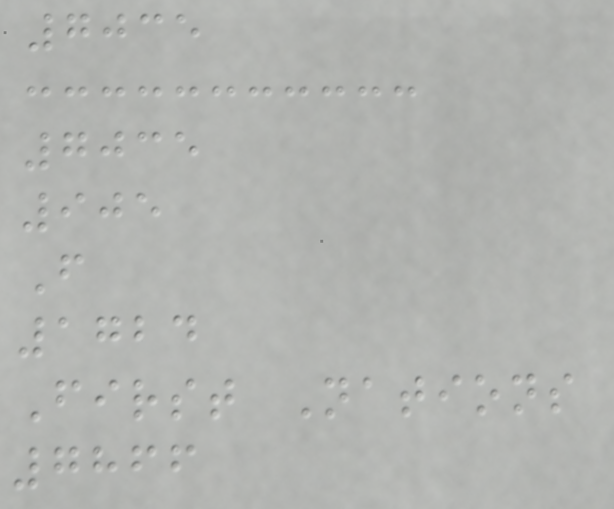7035
7035
905
F
1724
First Nations
7866
